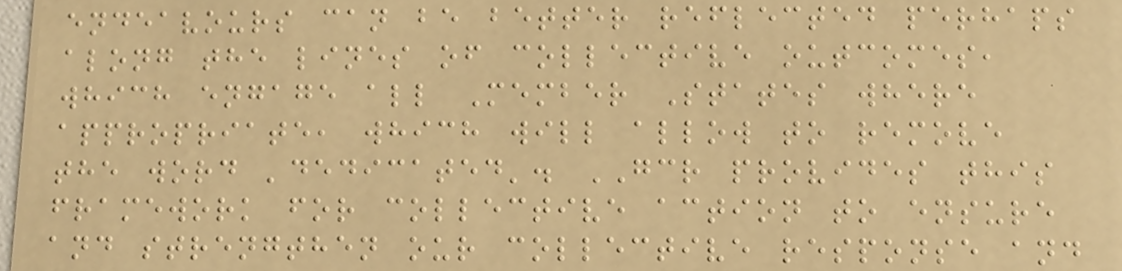endeavours can be better reflected perhaps
along the lines of collective outcomes,
which engage all Member States where
appropriate, which will allow to remove
the word 'dedicated'. GCR provides this
framework for collective action to ensure
and strengthen our collective response and
